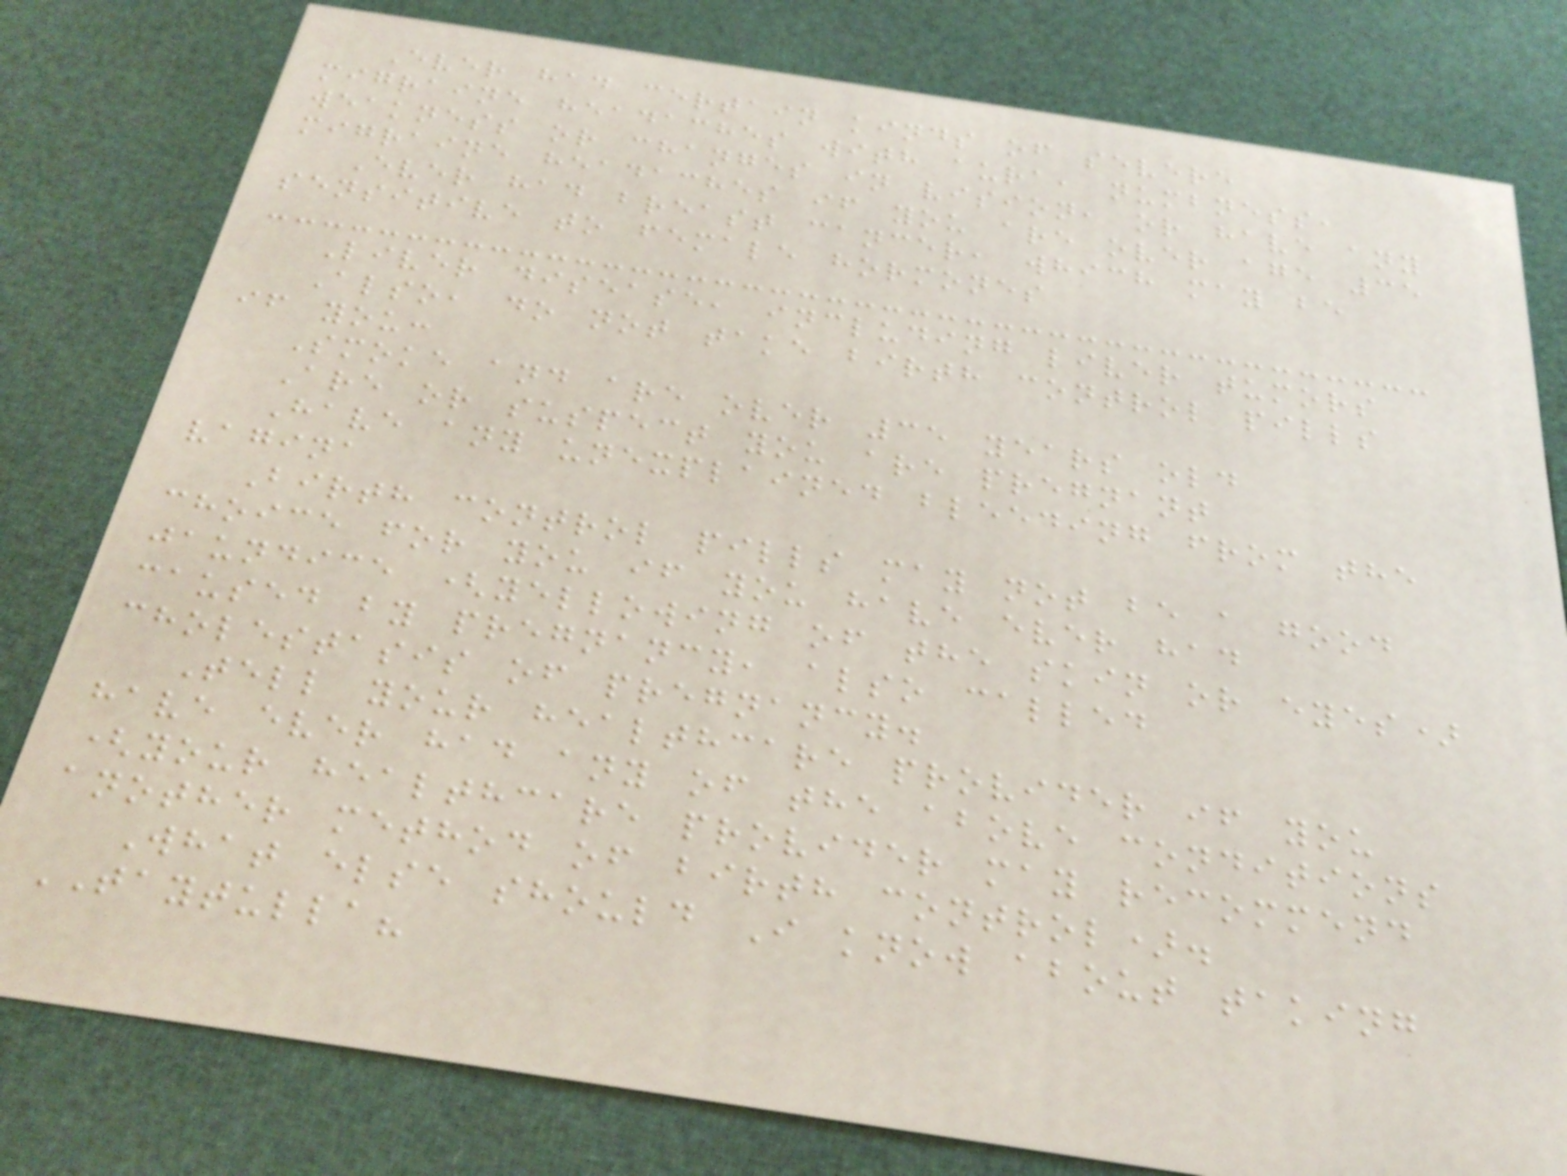Ever had certain kinds of severe
migraine headaches with aura, numbness,
weakness or changes in vision, or have any
migraine headaches if you are over age 35
Ever had breast cancer, which may be
sensitive to female hormones
Liver disease, including liver tumors
Also, do not take birth control pills
if you:
Smoke and are over 35 years old
Are or suspect you are pregnant
Have any unexplained bleeding from the
vagina
Birth control pills may not be a good
choice for you if you have ever had
jaundice (yellowing of the skin or eyes)
caused by pregnancy, also called
cholestasis of pregnancy.
Tell your healthcare provider if you
have ever had any of the above conditions
(your healthcare provider may recommend
another method of birth control).
What else should I know about taking
TAYTULLA?
